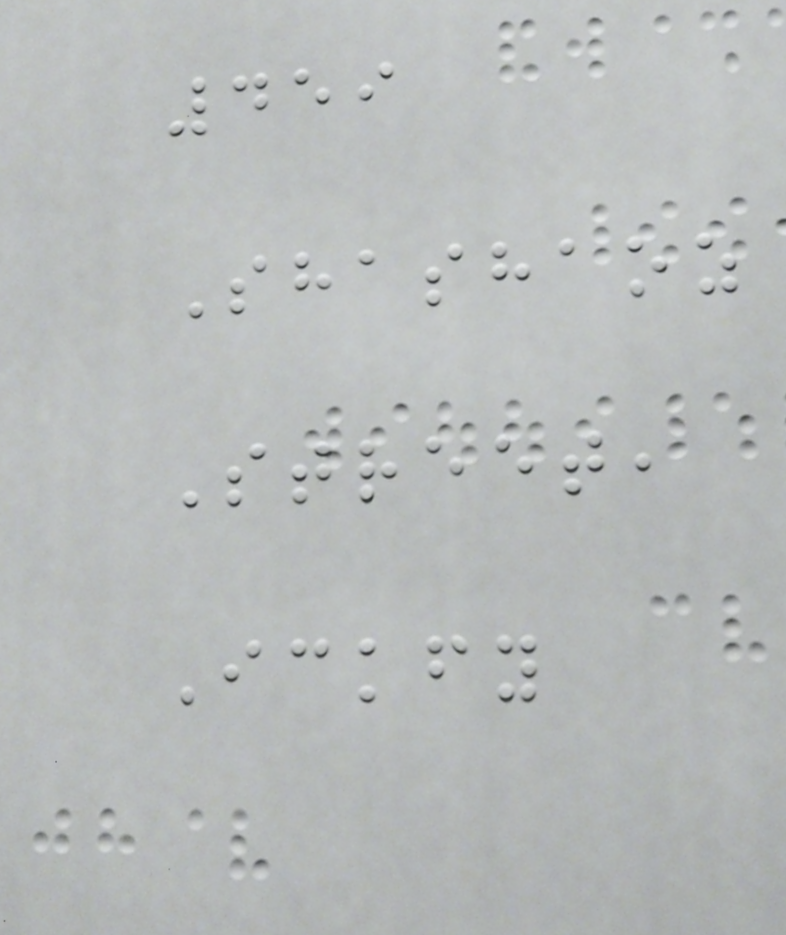459
Shashaoz
Street,
Ickfy
